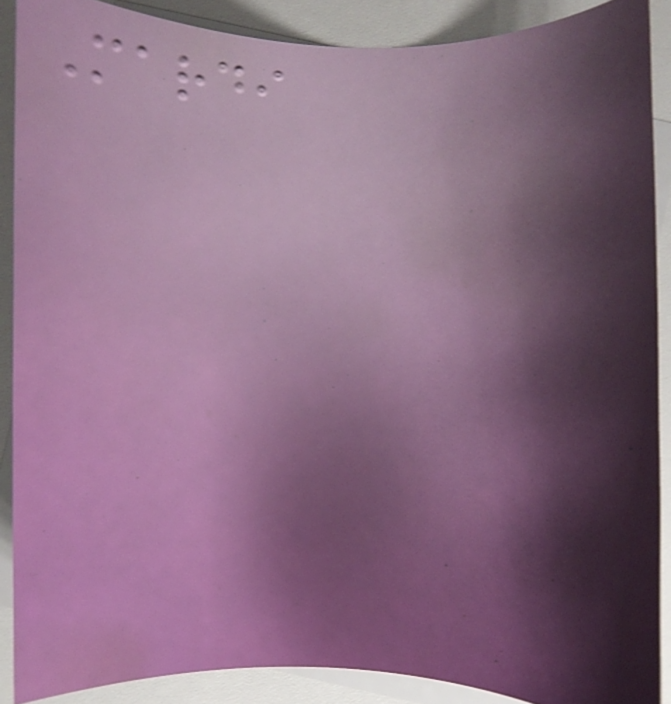Mardi
